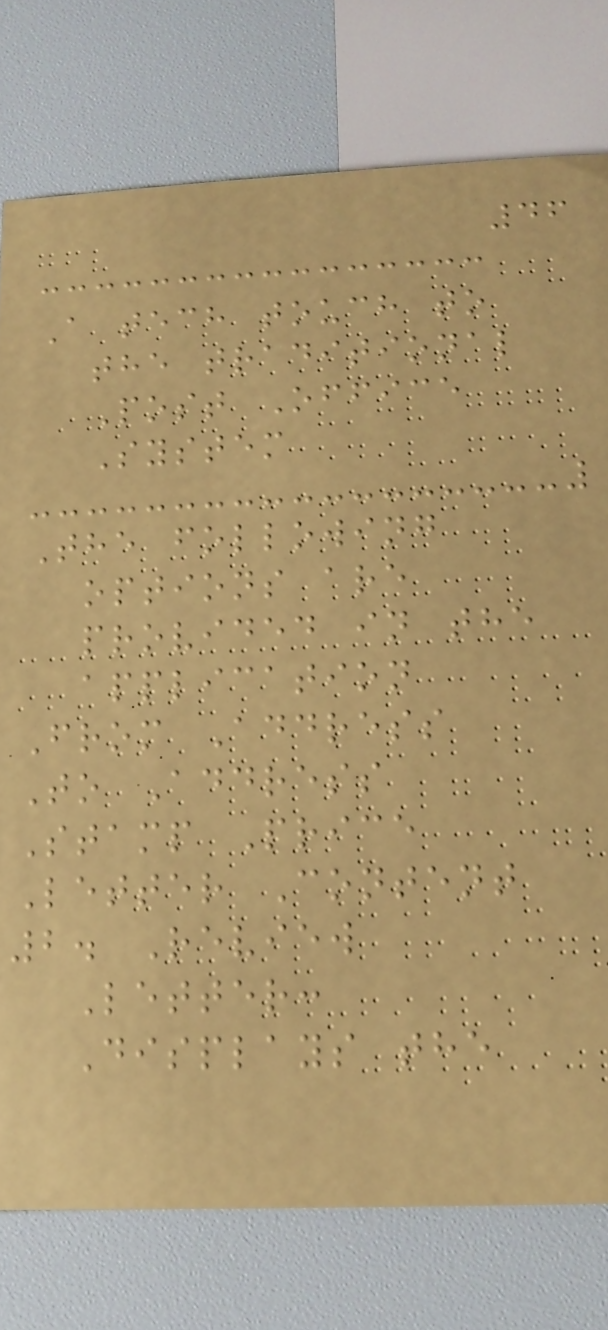46
A tech touch to
the traditional
Post Office
System
The following
options are
provided in the
application
From Address
To Address
Stamp Price
Letter Content
2. Review
Letter:
Displays the
